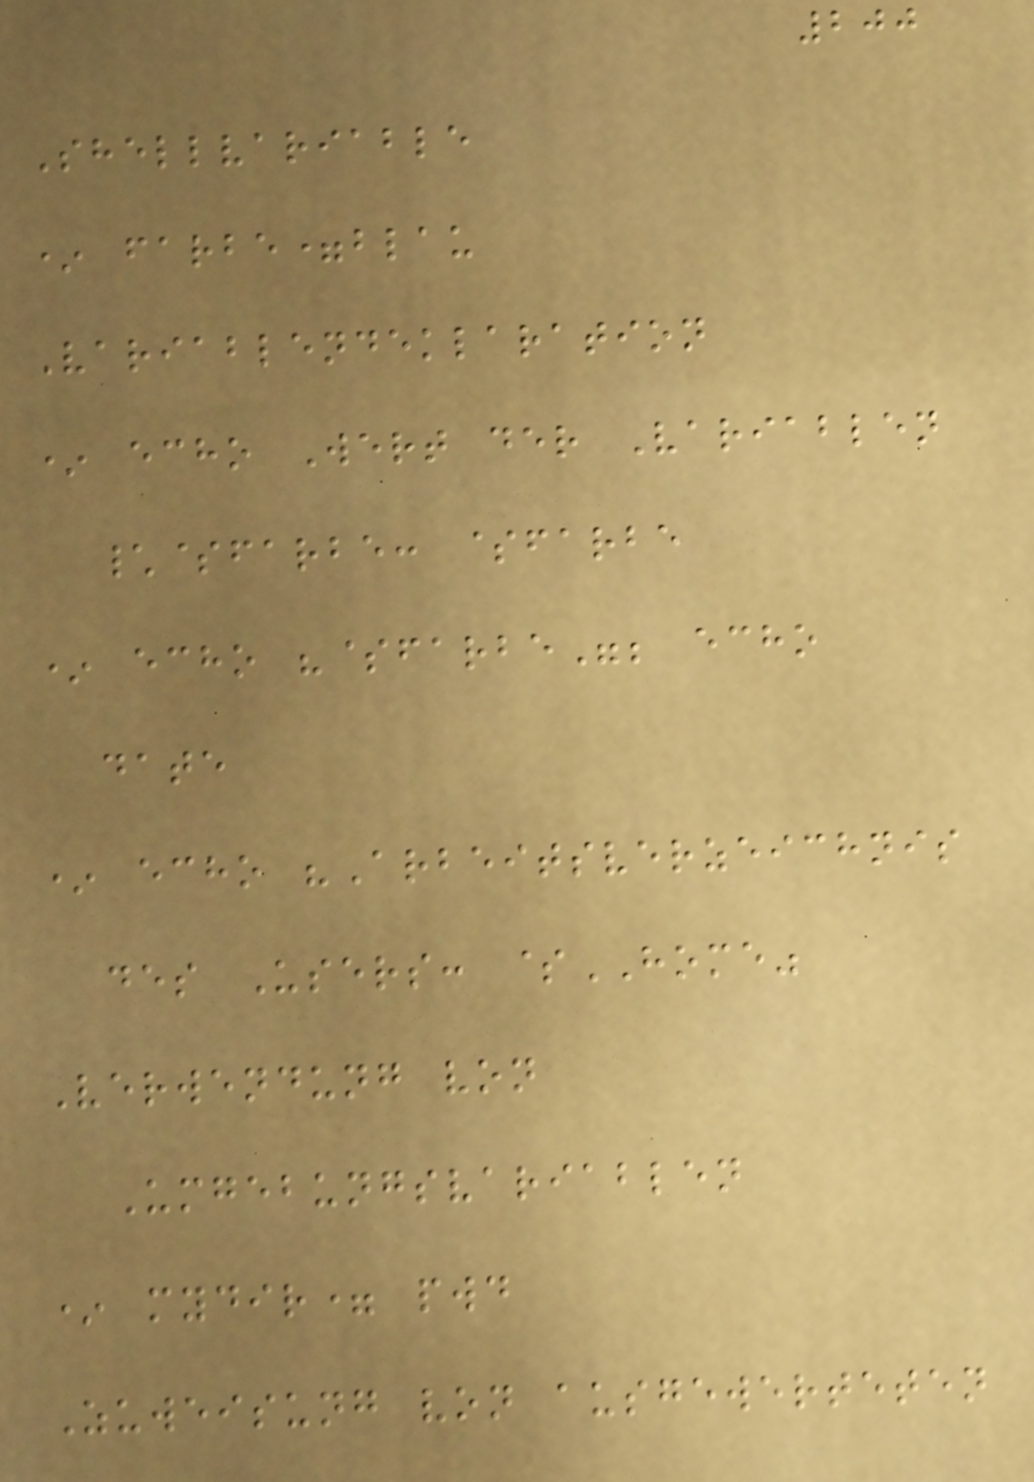200
Shellvariable
* farbe=blau
Variablendeklaration
* echo Wert der Variablen
\$farbe: $farbe
* echo "$farbe"; echo
date
* echo "Arbeitsverzeichnis
des Users: $HOME"
Verwendung von
Umgebungsvariablen
* mydir= pwd
Zuweisung von ausgewerteten
